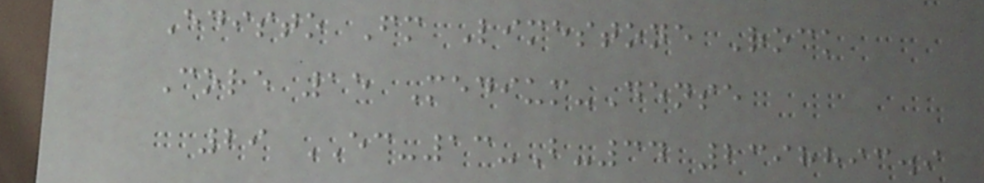Edisto Fm Limestone Rock
Core 15 Medium-Dense
29 EC-13-B-34 2398893.9
